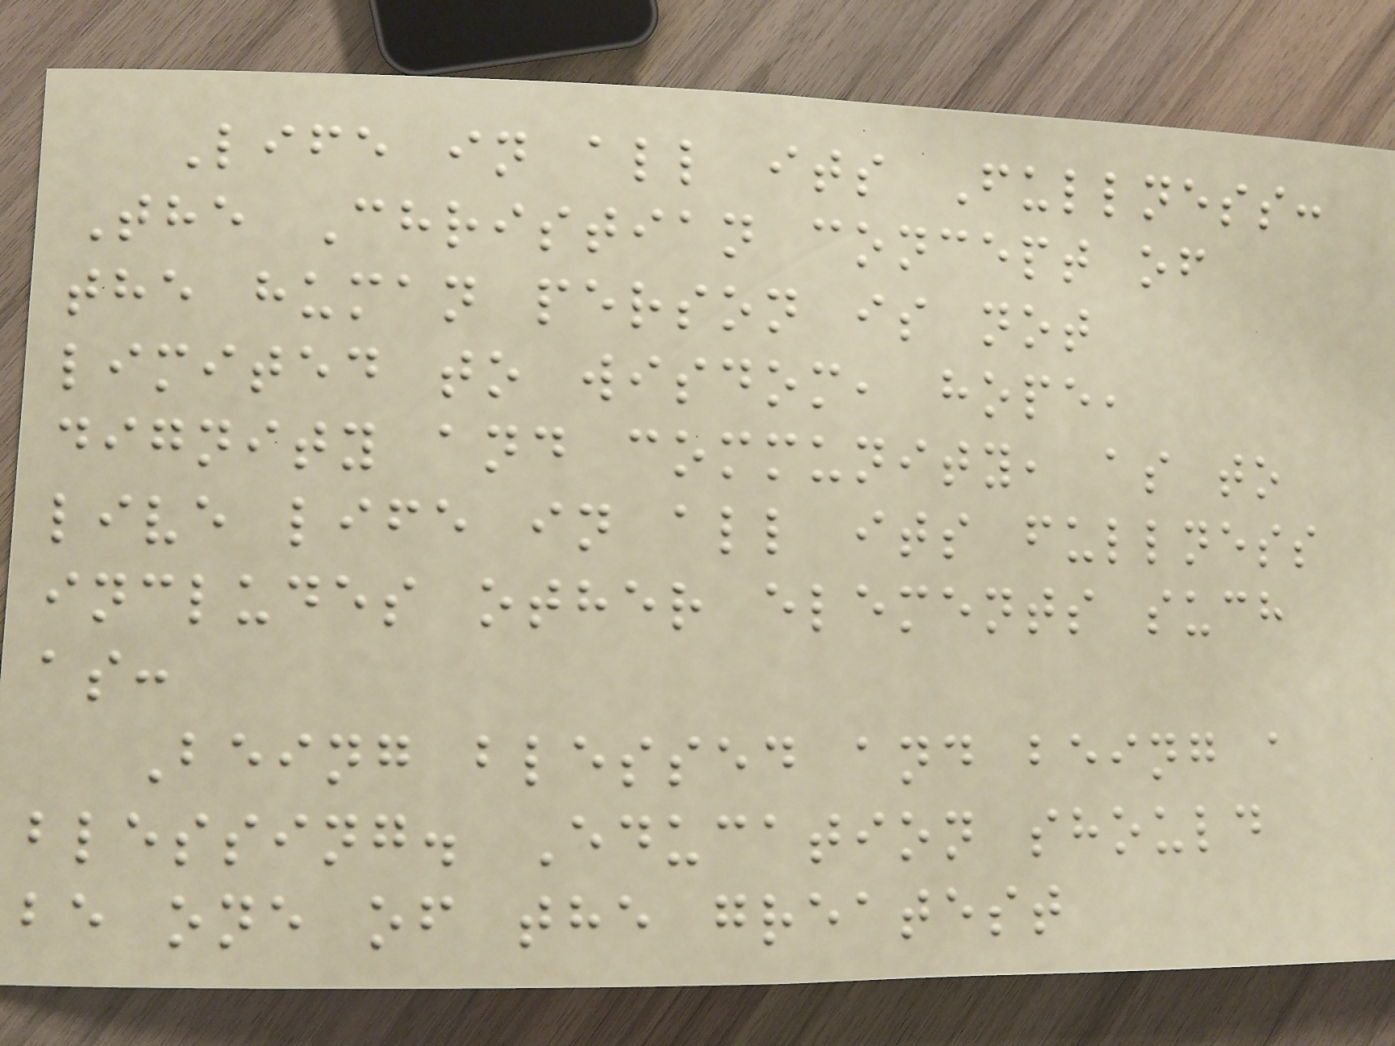Life in all its Fullness:
The Christian concept of
the human person is not
limited to wisdom, hope,
dignity and community, as to
live life in all its fullness
includes other elements such
as:
Being blessed and being a
blessing. Education should
be one of the greatest
